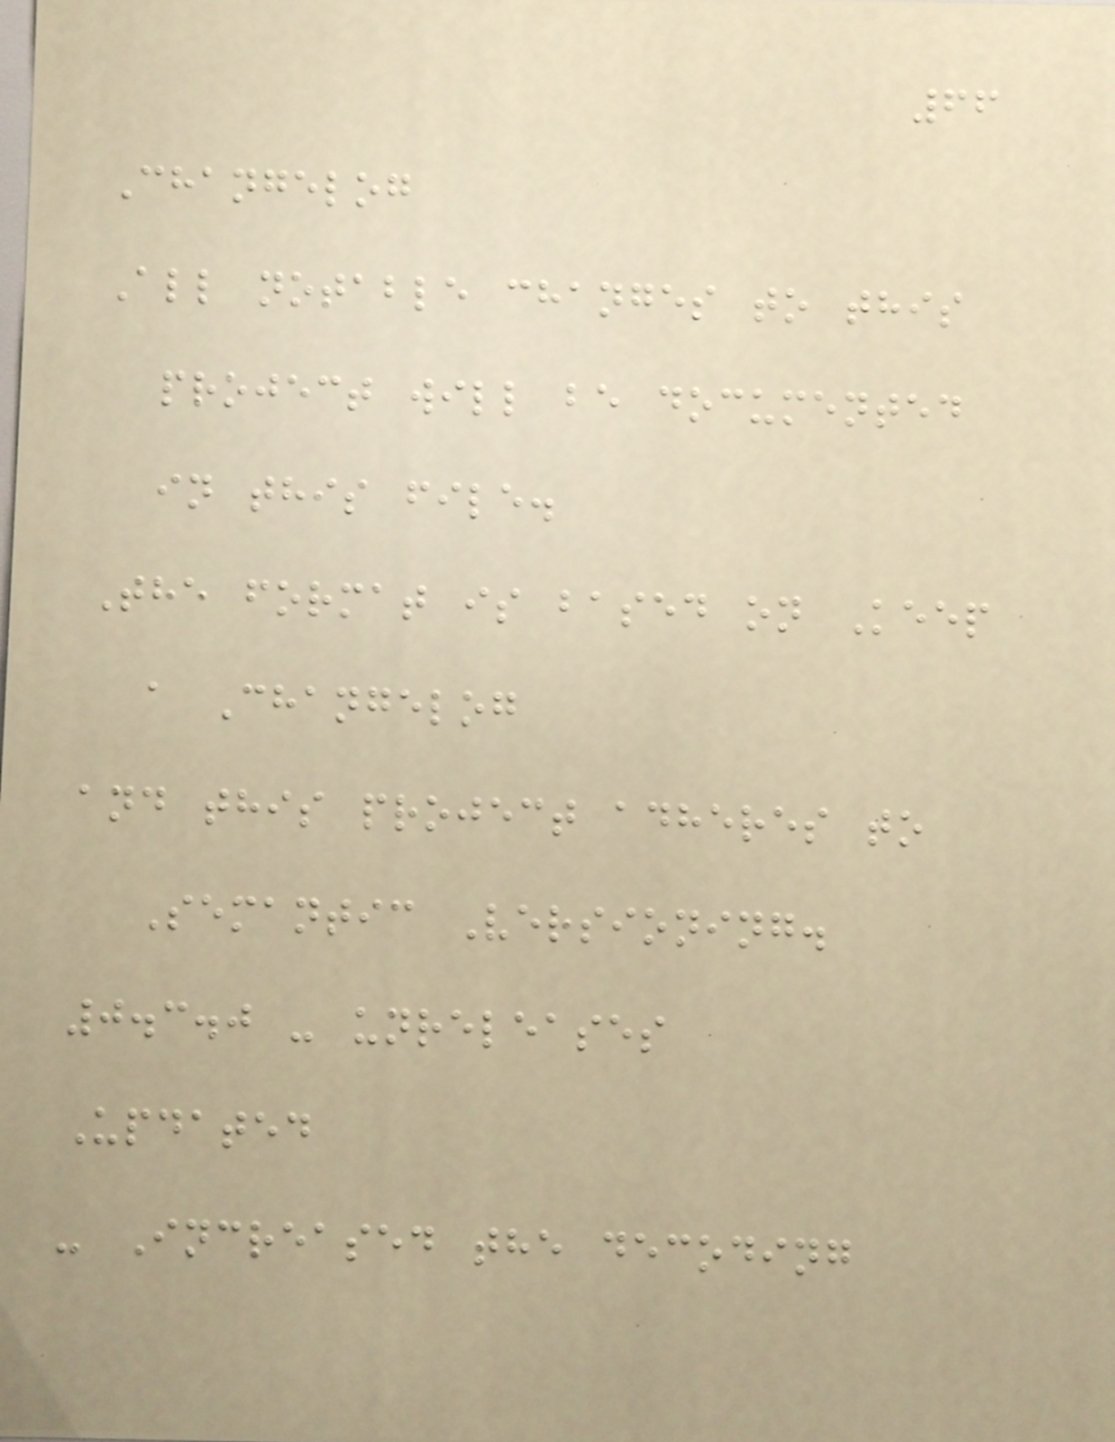66
Changelog
All notable changes to this
project will be documented
in this file.
The format is based on Keep
a Changelog
and this project adheres to
Semantic Versioning.
0.3.0 - unreleases
Updated
- Increased the decoding
